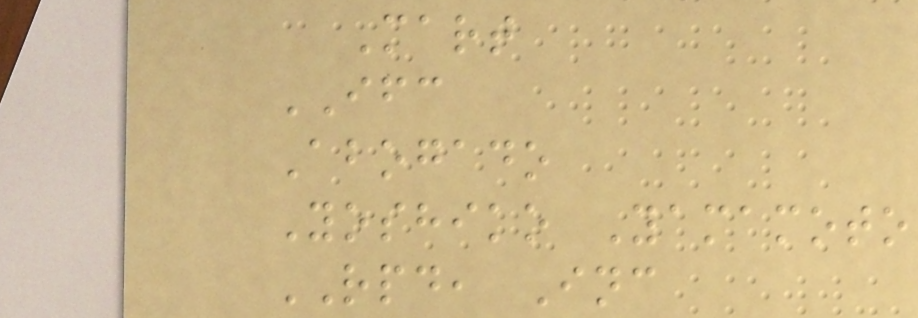Mart
IFC
Abogado
Yoshiko Yamamoto
RPD, Inc
